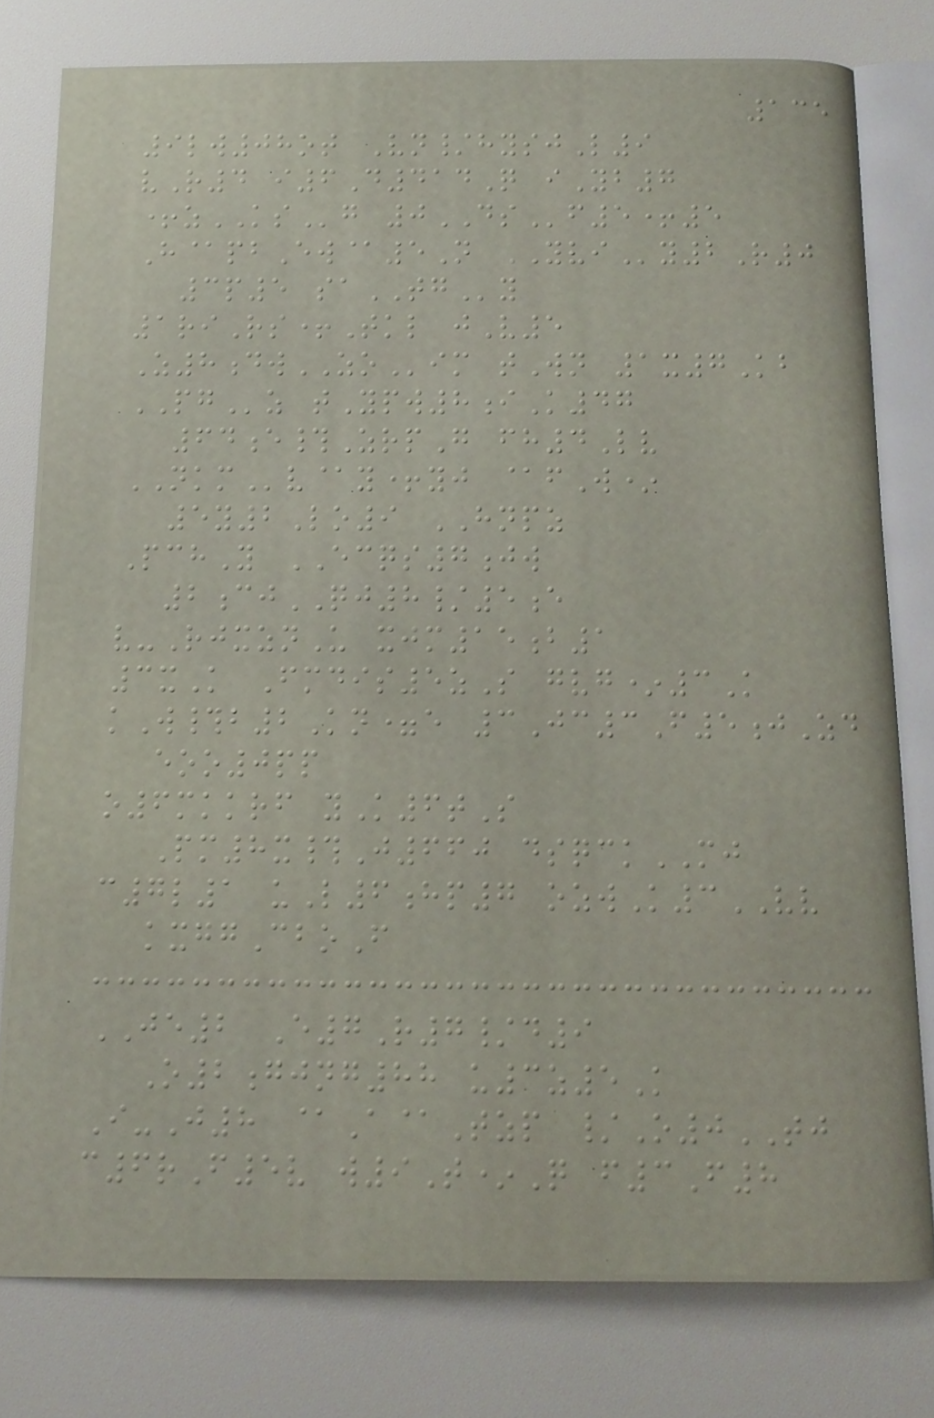135
9lw08ot Vn/hysjL9
vR4 i6D414Q iYb7
+zKSg 0DSf5+5
H@pbEw@5N YVIy2R0
3p5 saTGy
1riRs+Tkl jV5
Z8dwZOim tWn 1x7Kb
PGz tYpw8iK47
64e#ZrpG fh4Lv
NKMv@y+yj @fW*
5y2Lo9 HNPZ
PchY ECQS7jw
2cjQJ8/5e
v-RjxznU xjm15b1
3xK Fmdis5zS gvg*3K
kW#b2Kn=e 3Jc3F5jZd
eoo0pp
o6mkkrf yK6tS
Pm8x#J660 dsqckMJ
c7l1 uL6hp7 ozwK3VV
kxggCboF
JE2 E7R7/d9
O2gjng88 u3z5K
I-J8 @A@Tzp /O0TJ
c6rF5v w9T*Q f3F8
